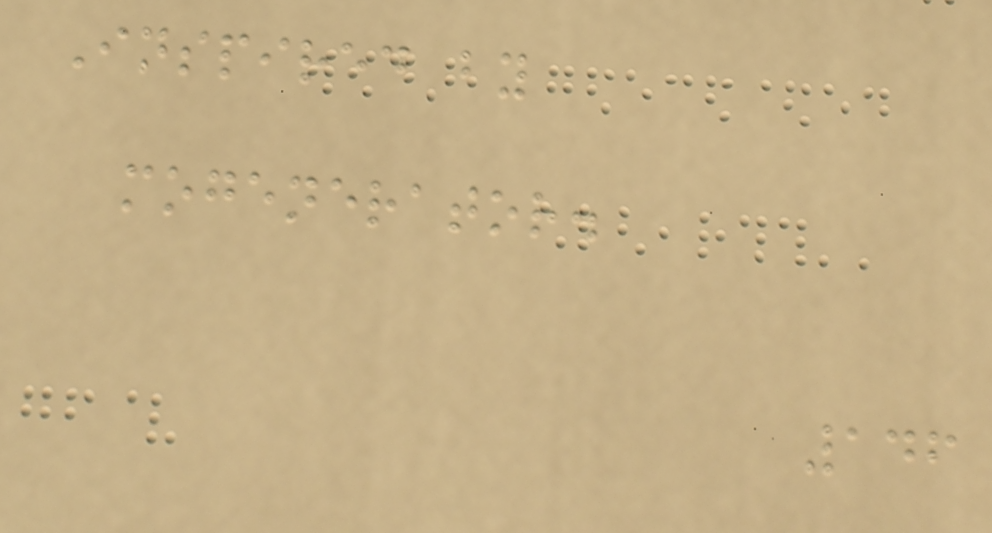Inspired by
mogenerator.
146
